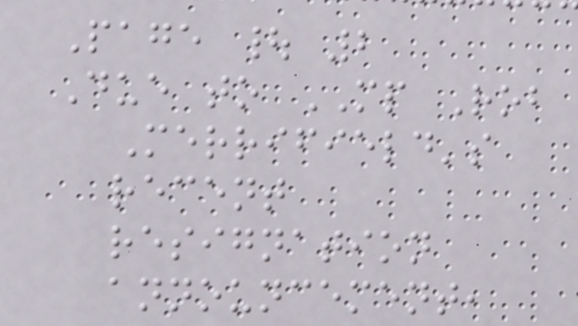Page | 2
Due to MP Rob
Merrifield's
recent
resignation
announcement,
